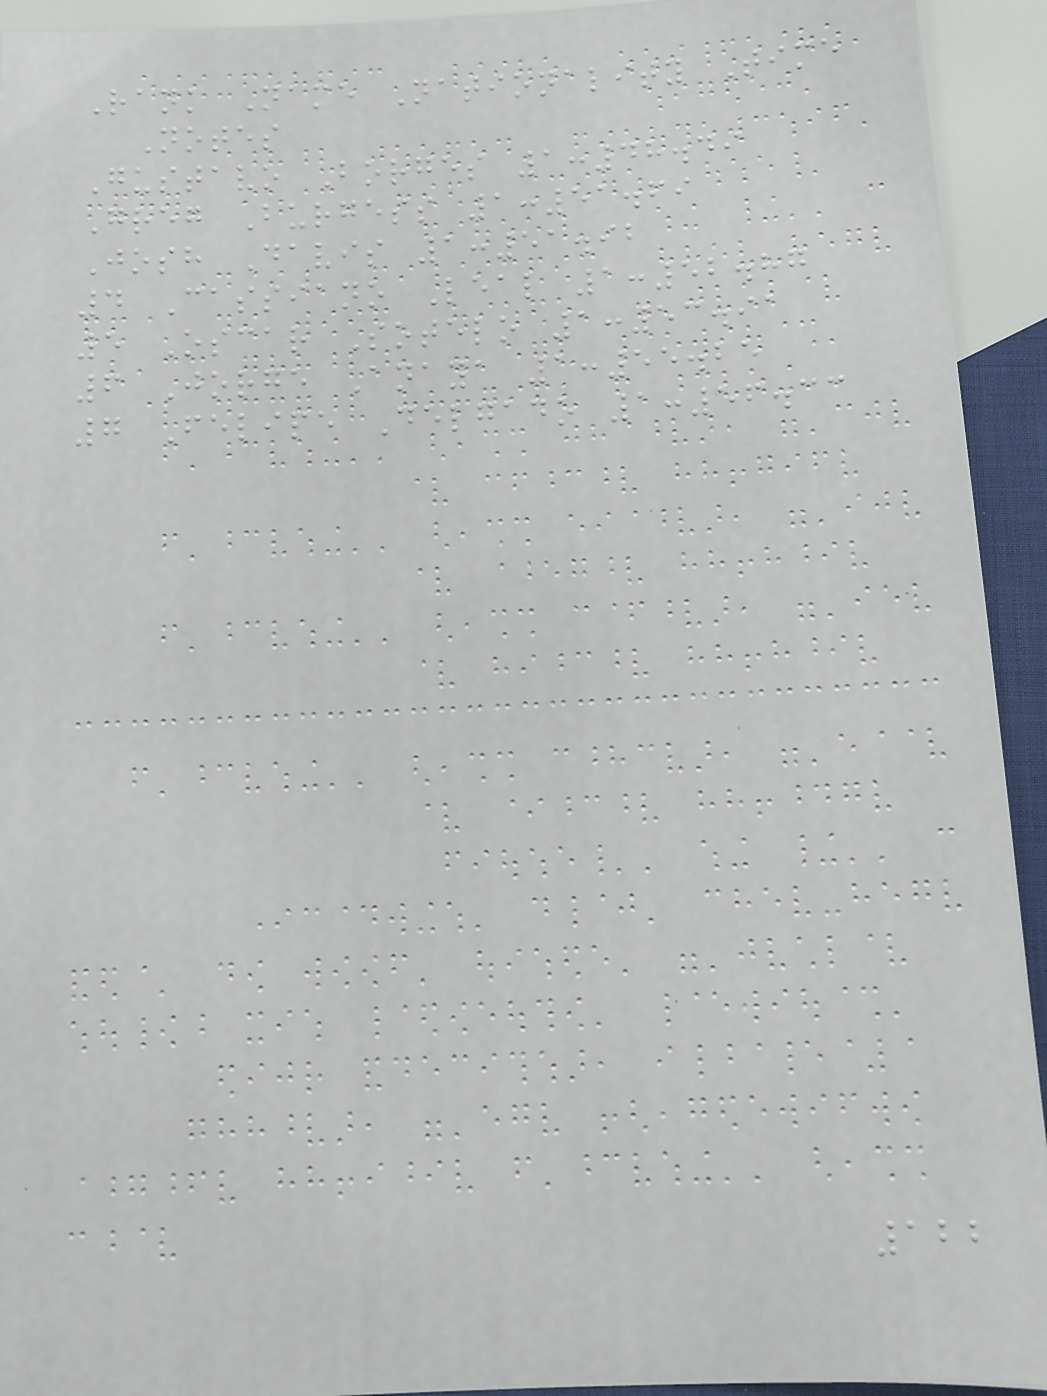Rank Name Nationality Time
Notes
Gustavo Borges 1:48.49
Greg Burgess 1:51.69
Josh Davis 1:51.92
4 Cassiano Leal 1:52.87
5 Oscar Sotelo 1:53.91
6 Jorge Anaya 1:55.25
7 Felipe Delgado 1:56.33
122
